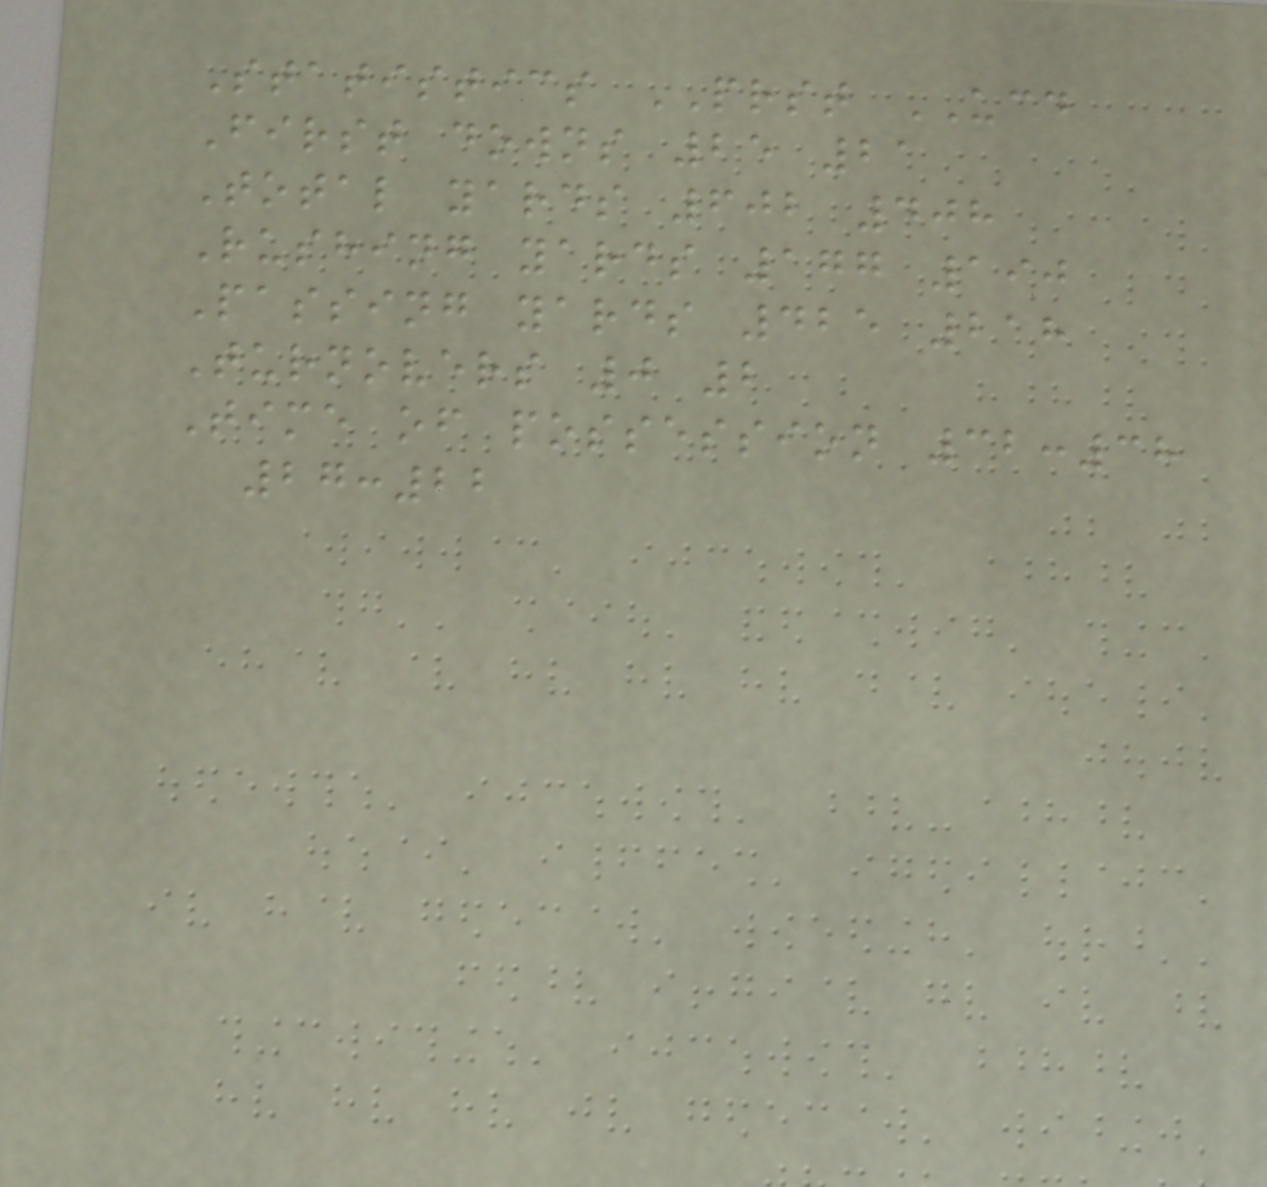Statistics PRST UCD
First downs 25 21
Total yards 602 408
Rushing yards 177 190
Passing yards 425 218
Turnovers 0 2
Time of possession 32:38
27:22
